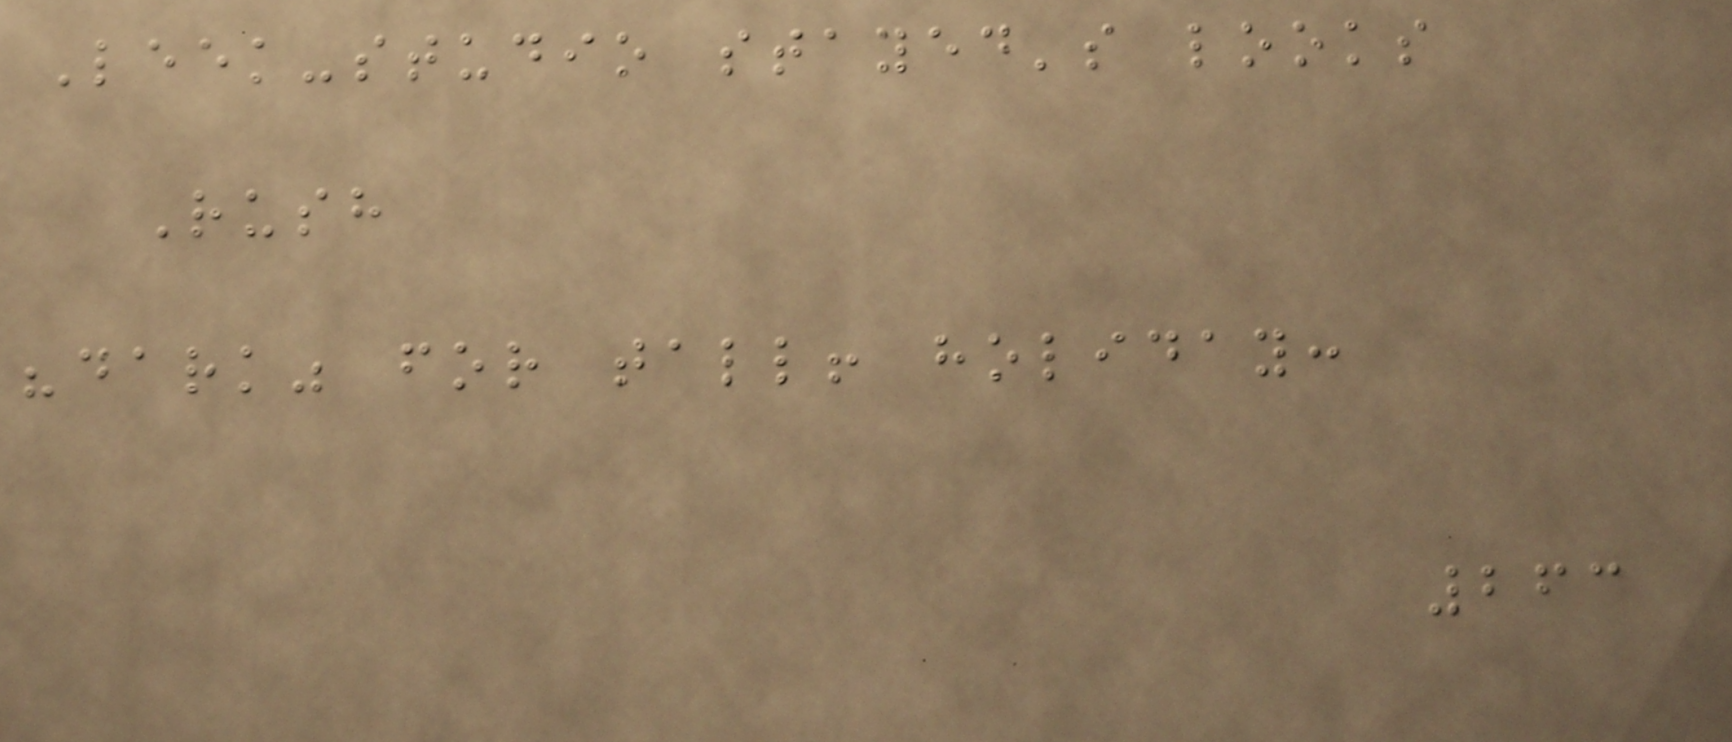Leek-studio stayed's looks
Rush
"dark" for tall! holiday:
263
